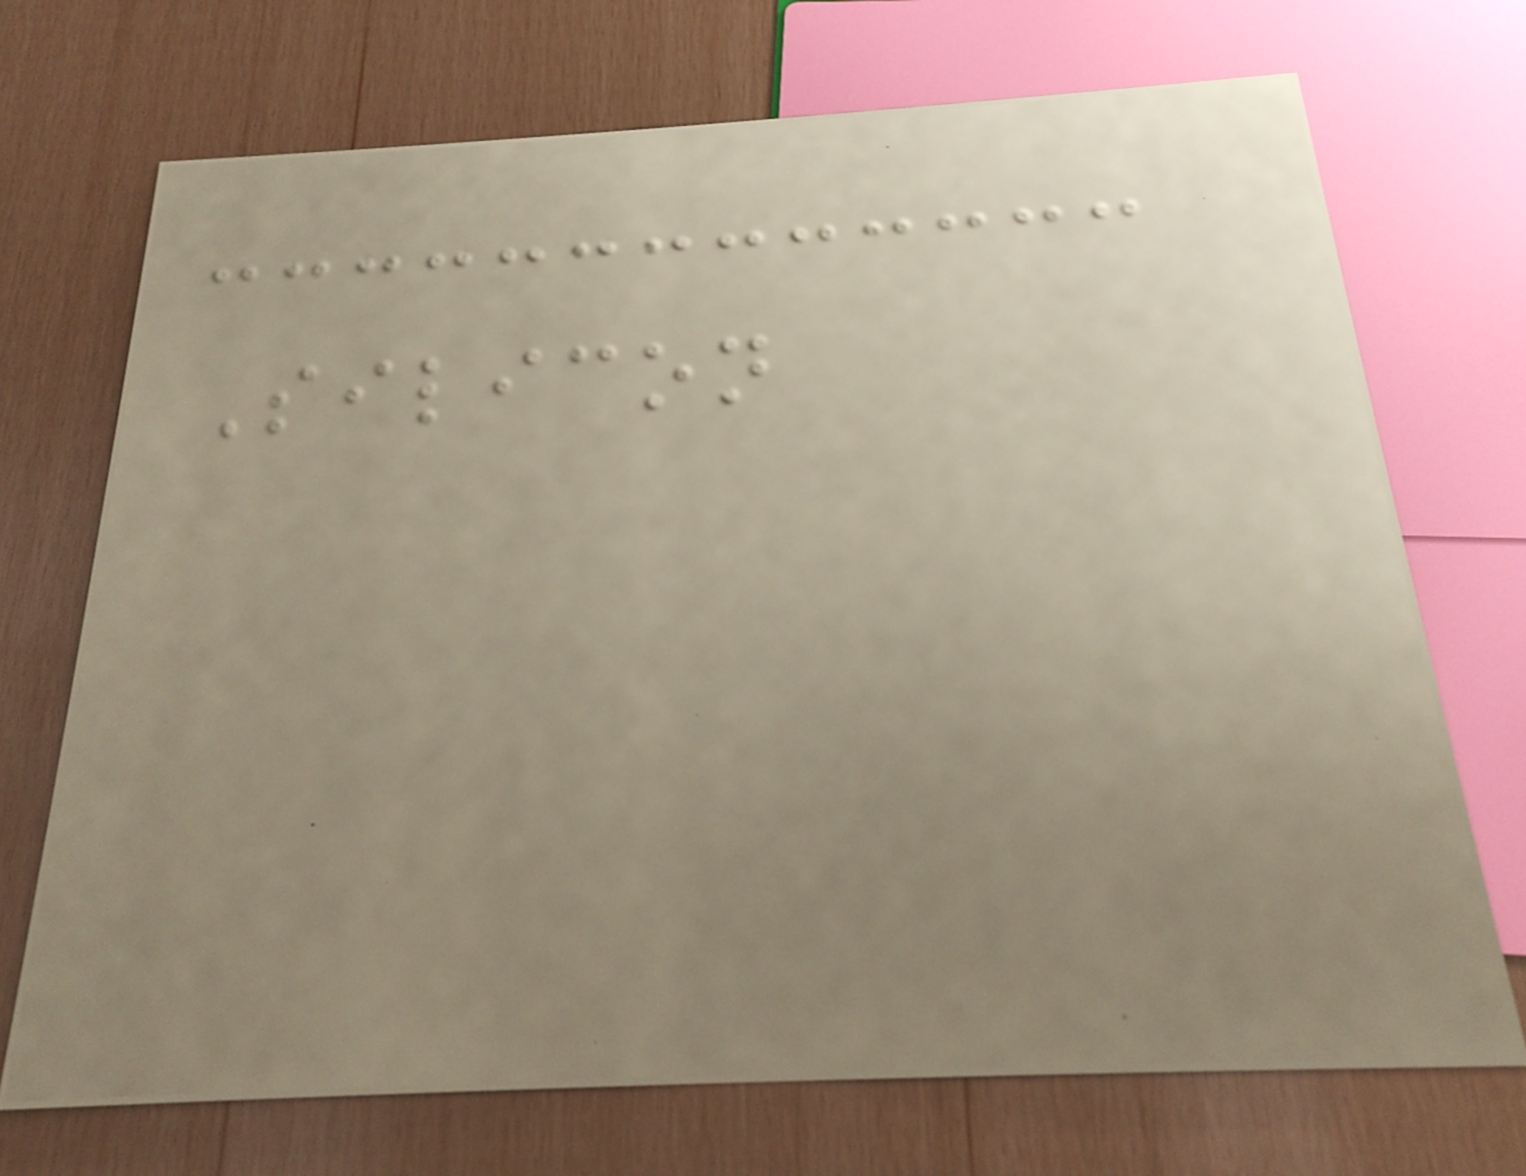Silicon
